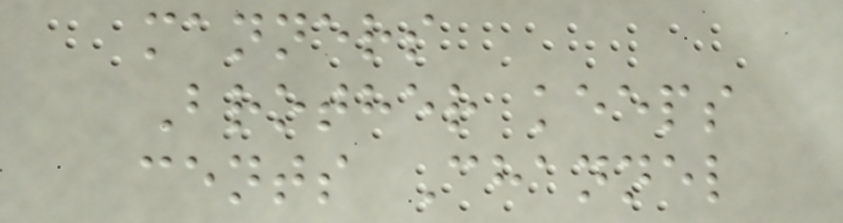manners
Brother keeps
cents Channel
